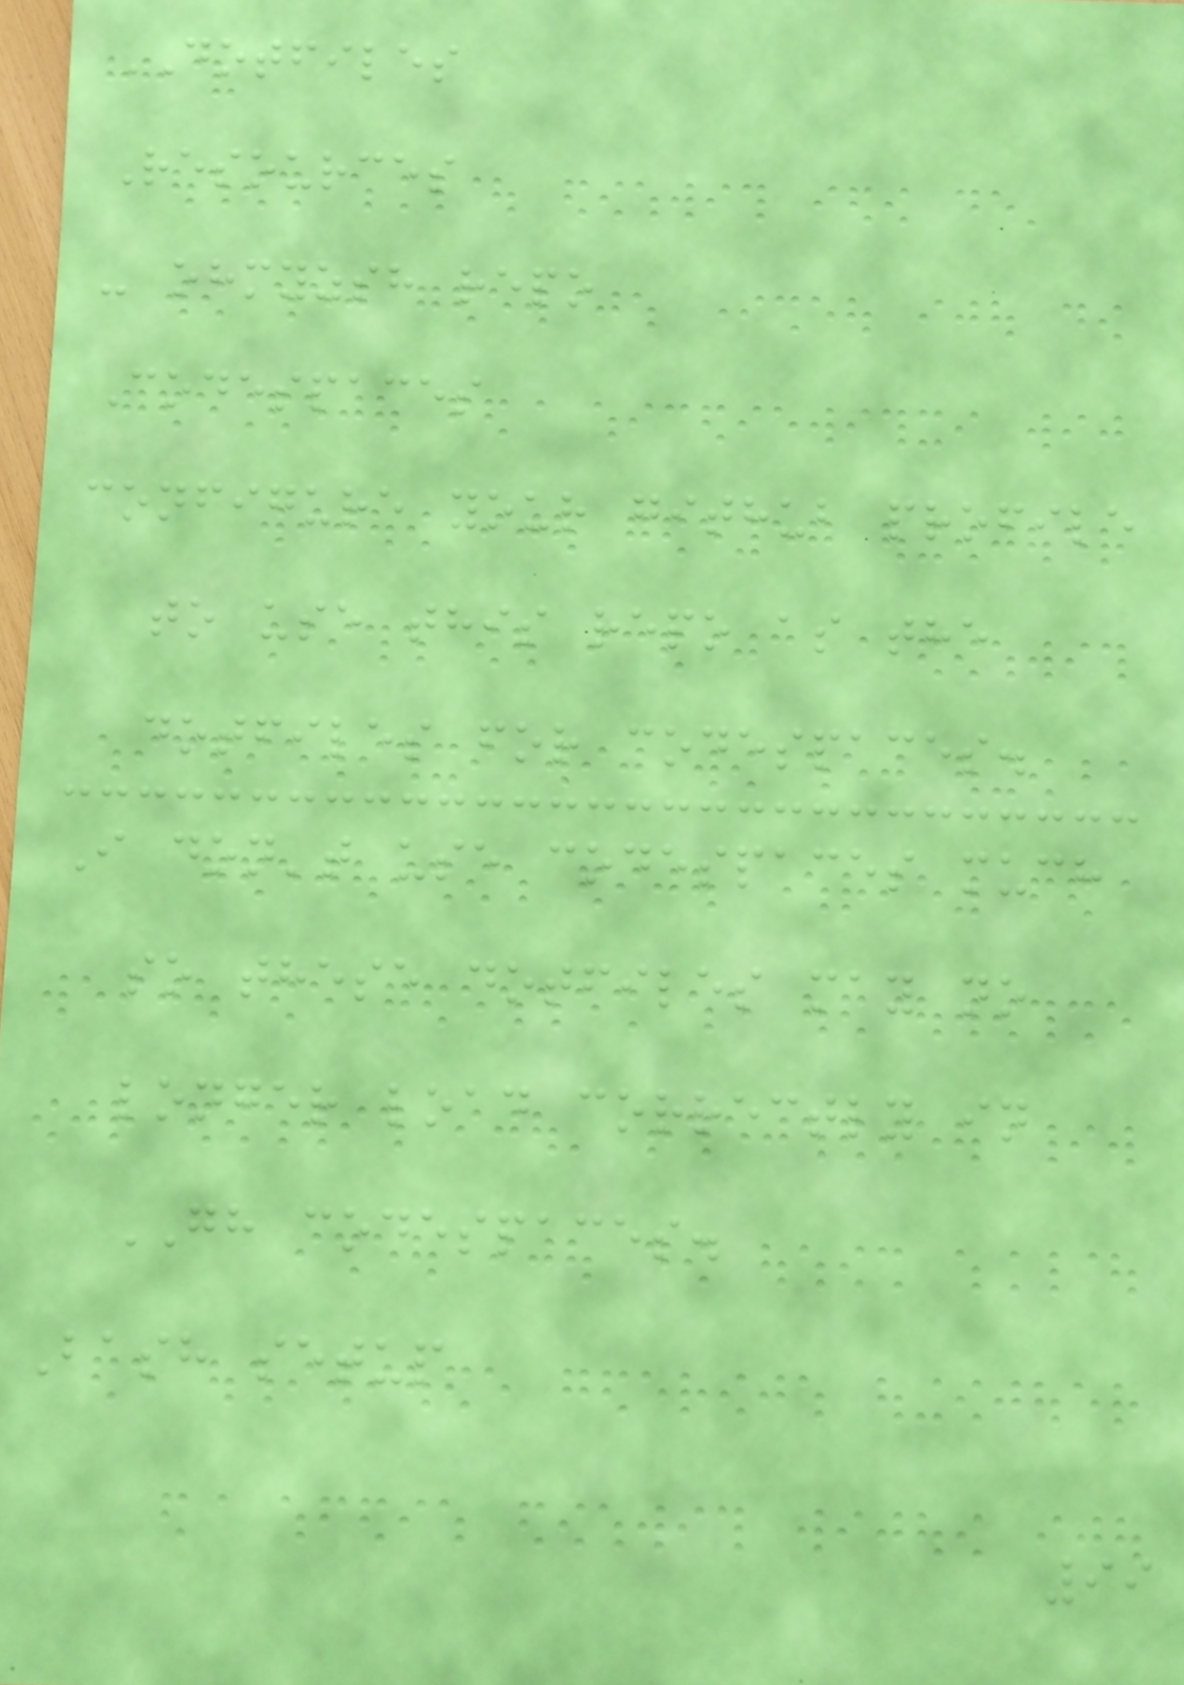DOTFILES
Resources
- ohmyzsh repo
Codespaces
configure your github profile
to use this repo as the
dotfiles for codespaces.
I don't use codespaces much
so these dotfiles may no
longer load correctly in
GH codespaces.
Bash setup
99
